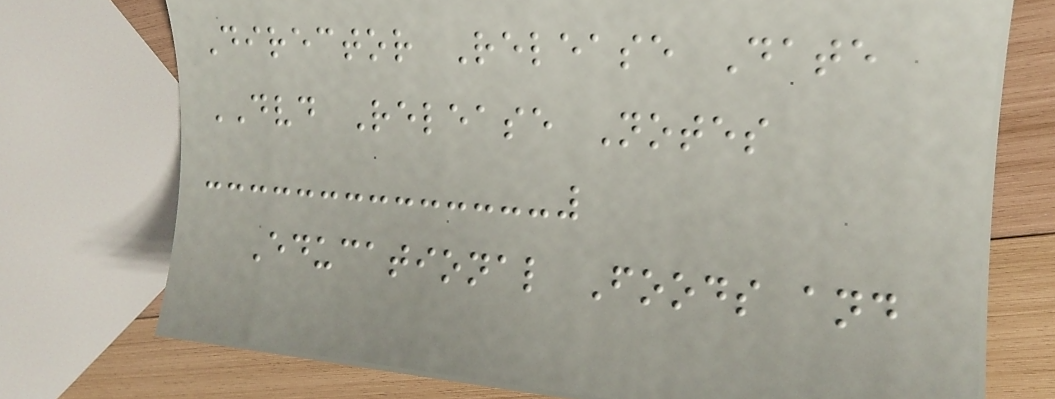Director Release Date
DVD Release Notes
Educational Foods and
